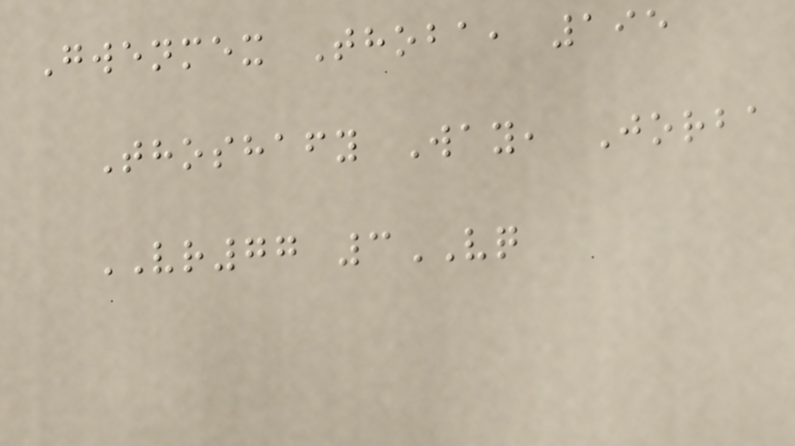Gwenmex Thoba, 195
Thoshafy Way, Jorba
VR77 3VQ
